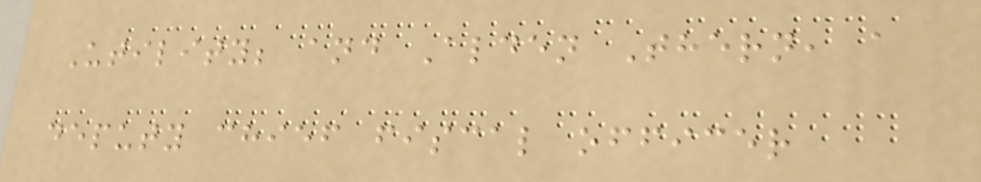Utility; and Alden Thern, a
deputy chief fiscal officer
